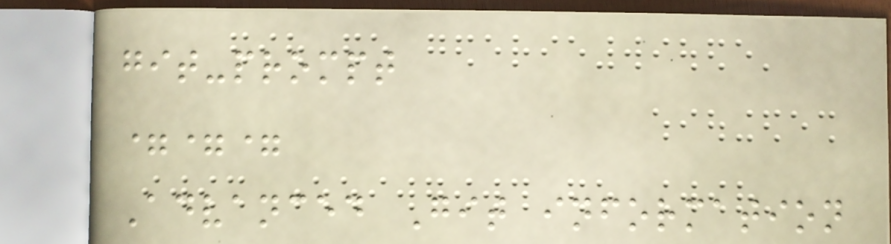git-prompt
===
Advanced Git information
